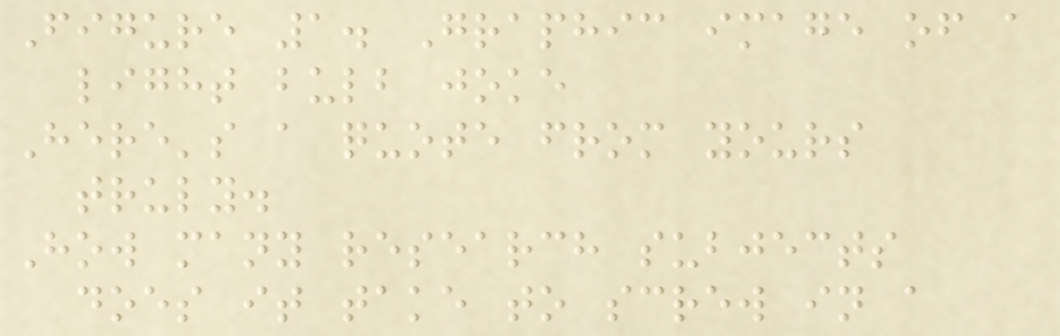Figure 1. Graphic image of a
light bulb joke
Here's a quote from yours
truly.
How many research subjects
does it take to screw in a
